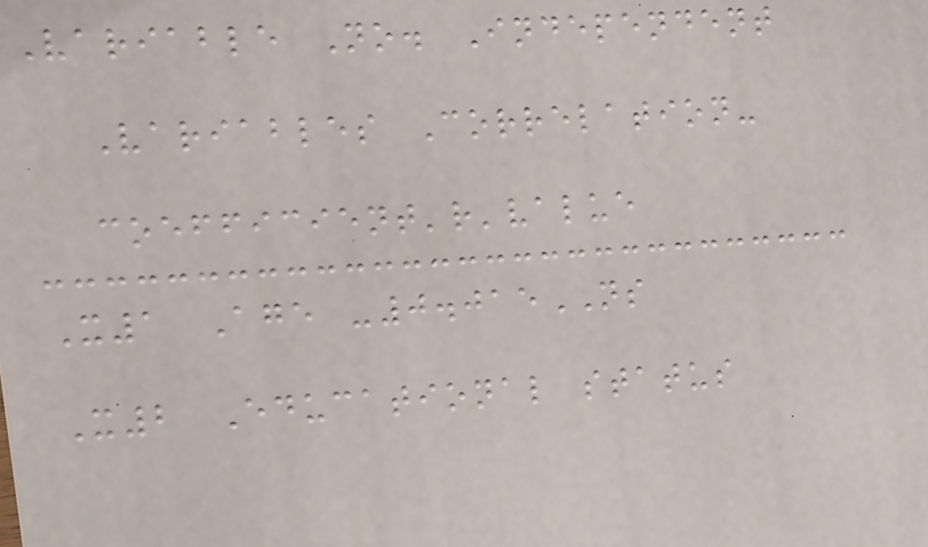Variable No. Independent
Variables Correlation-
coefficient'r'value
X1 Age -0.015NS
X2 Educational status
